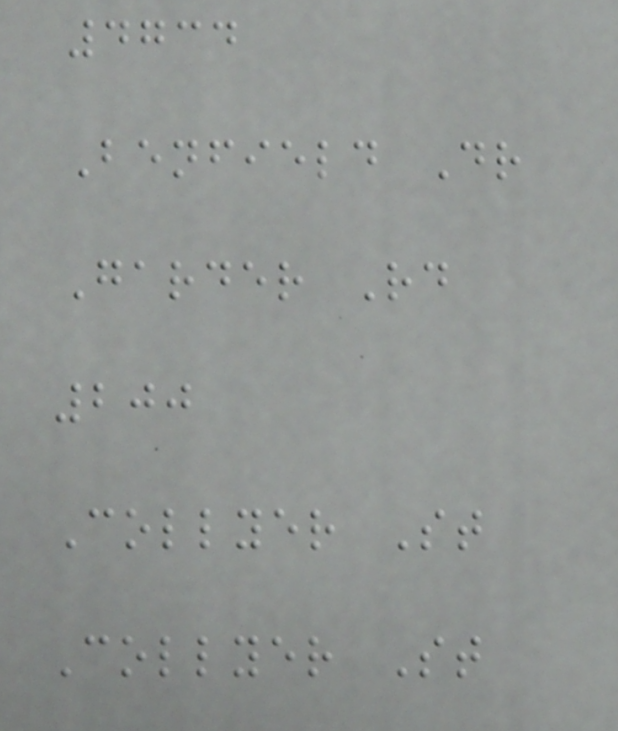4734
Benfield Dr
Garder Rd
200
Collyer St
Collyer St
